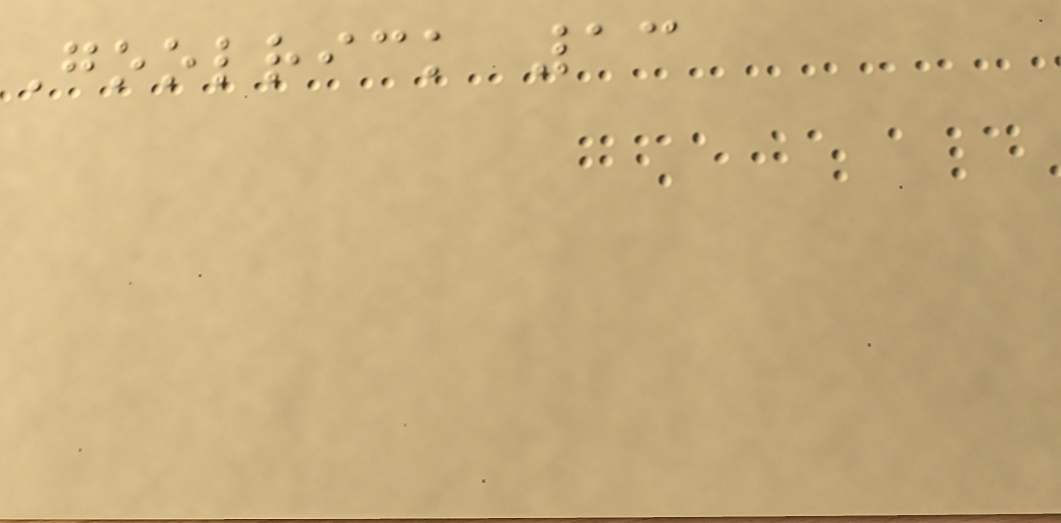Goolrick 13
